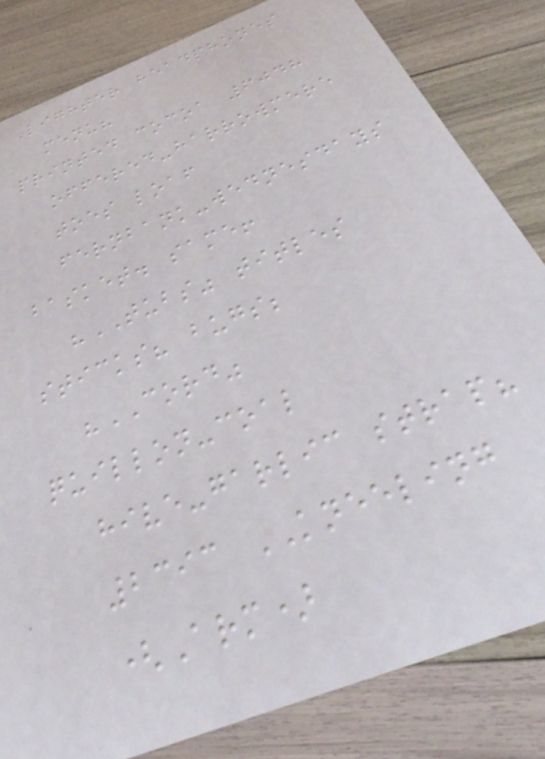Lighter headphones
menu?
printed cocoa 6048
offered-harrowmere
toes loaf
fernbank-wednesdays
basket. same!
"TUBS" titles
sticks? bugs;
"CORD"
quillon-coal
hive-garlic strap?
2393 KNEELING
(Arm)
